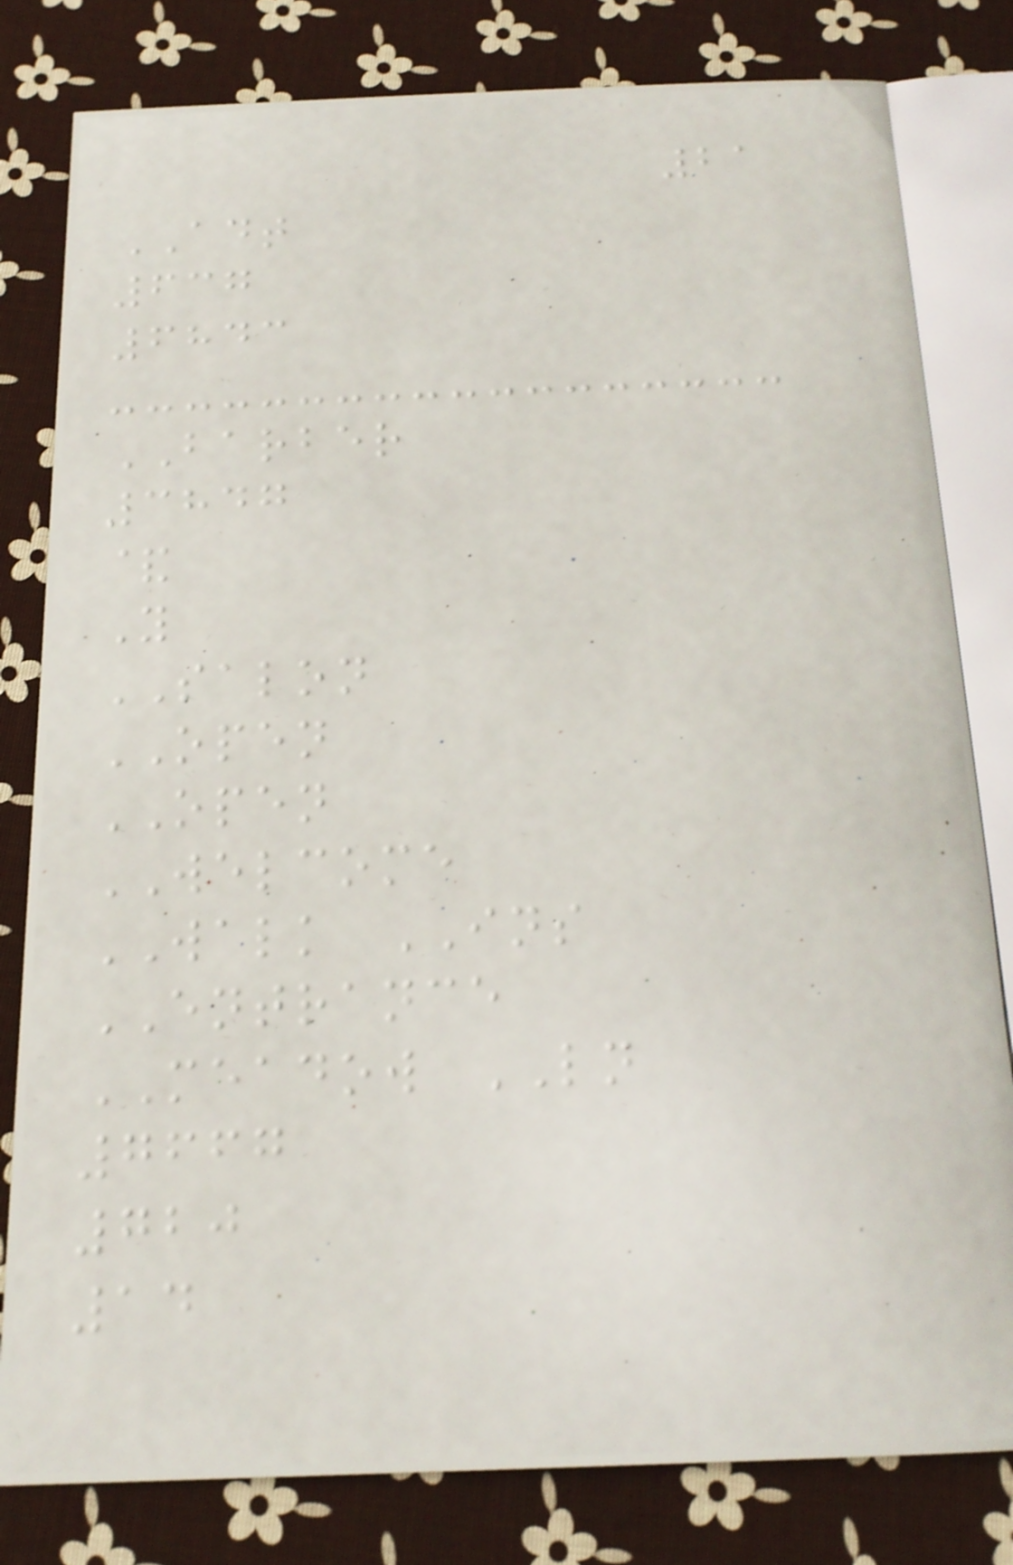21
ADT
637
6843
BARBER
3847
&
Y
SALON
OPEN
OPEN
WELCOME
WALK INS
ENTRANCE
MEADOW LN
7667
720
14
